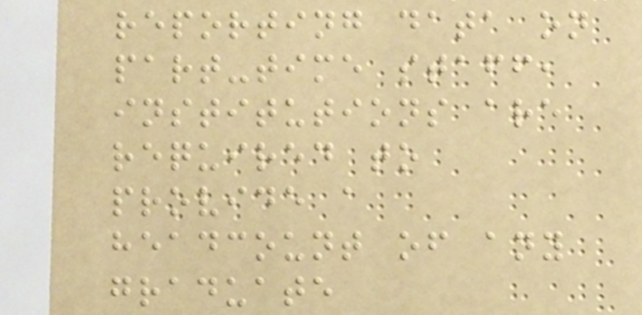reporting data on
part-time staff,
institutions are
required to
provide a
headcount of any
graduate
